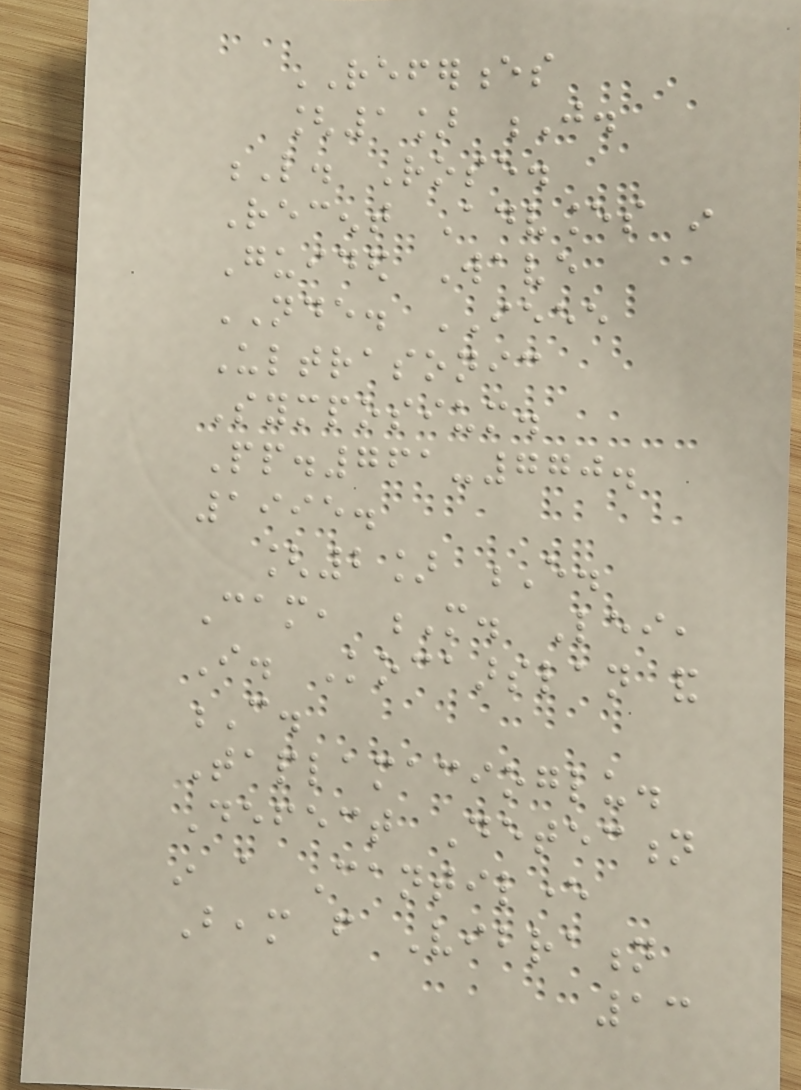REFERENCES
[1] J.
L. Rose.
Recent Advances in
Guided Wave
NDE. IEEE
Ultrasonic
Symposium.
Pp.761-770.
1995.
[2] E.
Cam, M. Lei,
I. Kocaarslan and
C.
Taplamacioglu.
Defect Detection
in a Cantilever
Beam from Vibration
13
